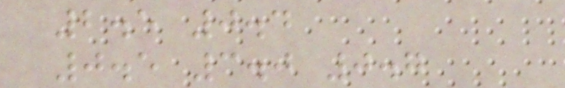2.5 0.4
0.5 3.0 0.7
